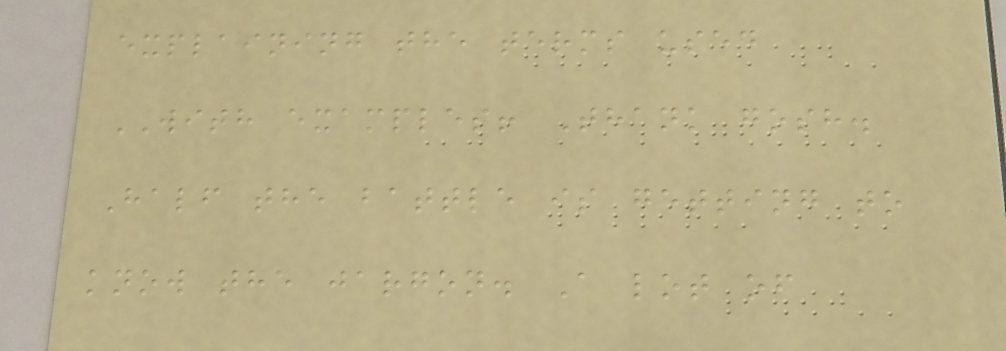explaining the terms used
WITH examples! Thank gosh.
Half the battle is getting to
know the jargon. A lot of
